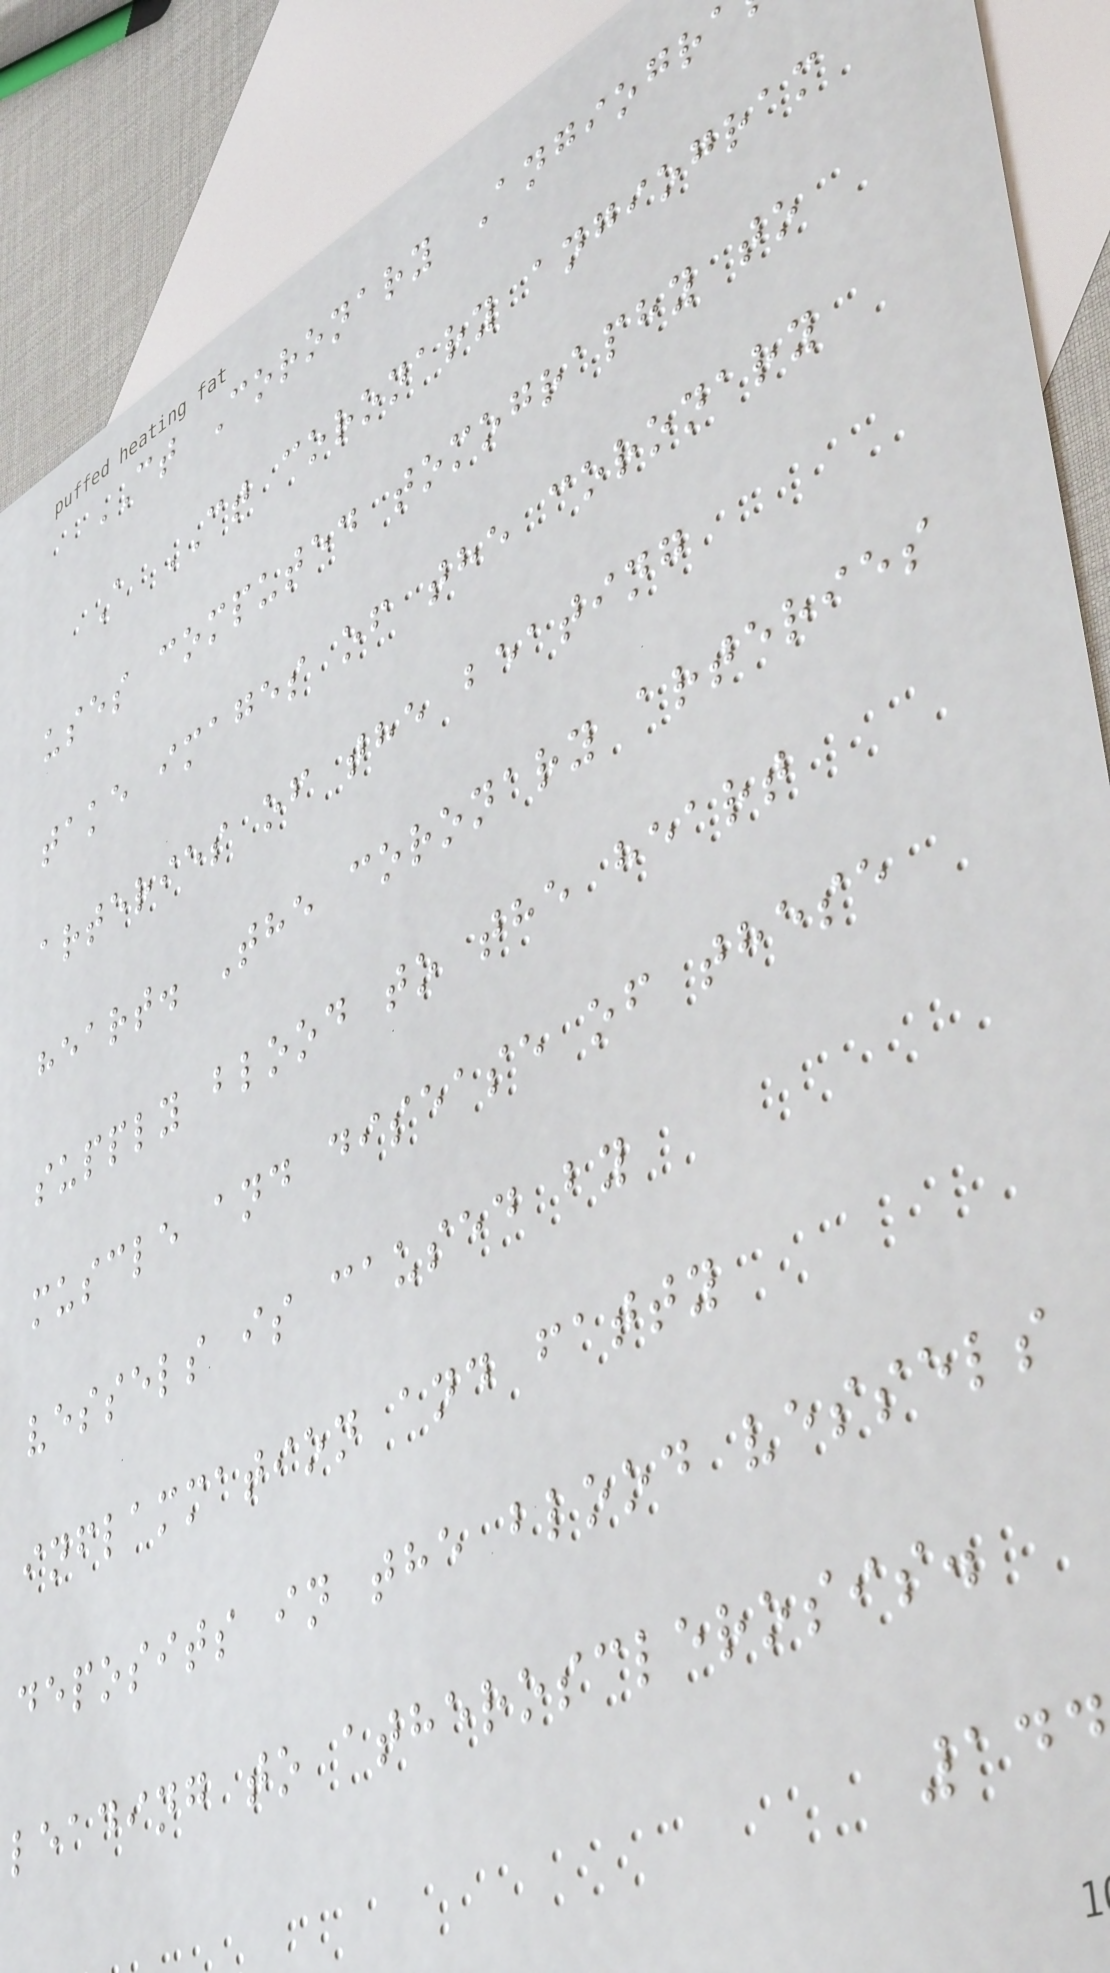CT Coronary Angiogr
A CT coronary angiogram
uses computed tomography to
take images of the coronary
arteries of the beating
heart. The coronary arteries
supply blood to the heart
muscle and disease of these
vessels is caused by
inflammation and fatty
deposits in the blood vessels
leading to atherosclerosis.
144
